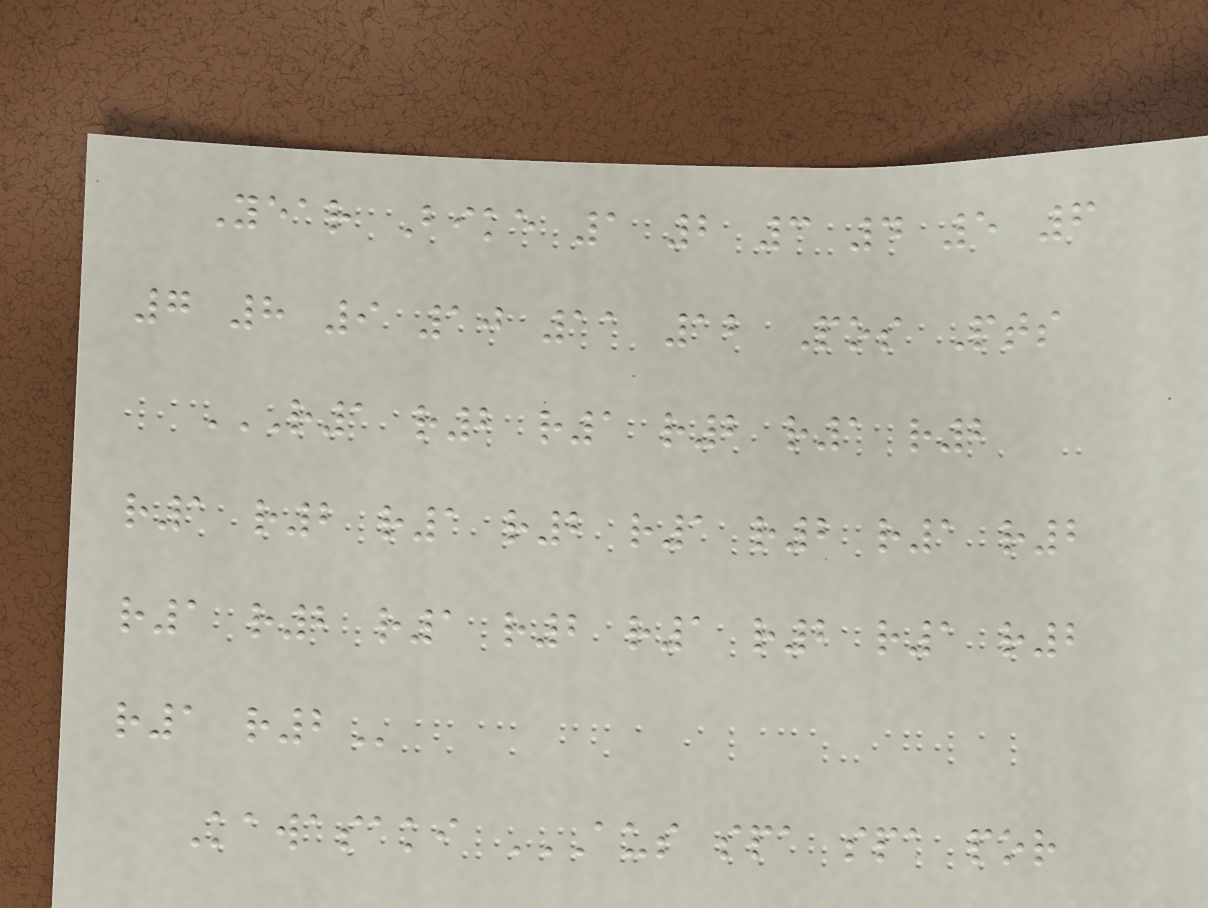Year Bike 1 2 3 4 5 6
7 8 9 10 11 12 Pos Pts
R1 R2 R1 R2 R1 R2
R1 R2 R1 R2 R1 R2 R1 R2
R1 R2 R1 R2 R1 R2 R1 R2
R1 R2
Kawasaki AUS SPA SPA POR
